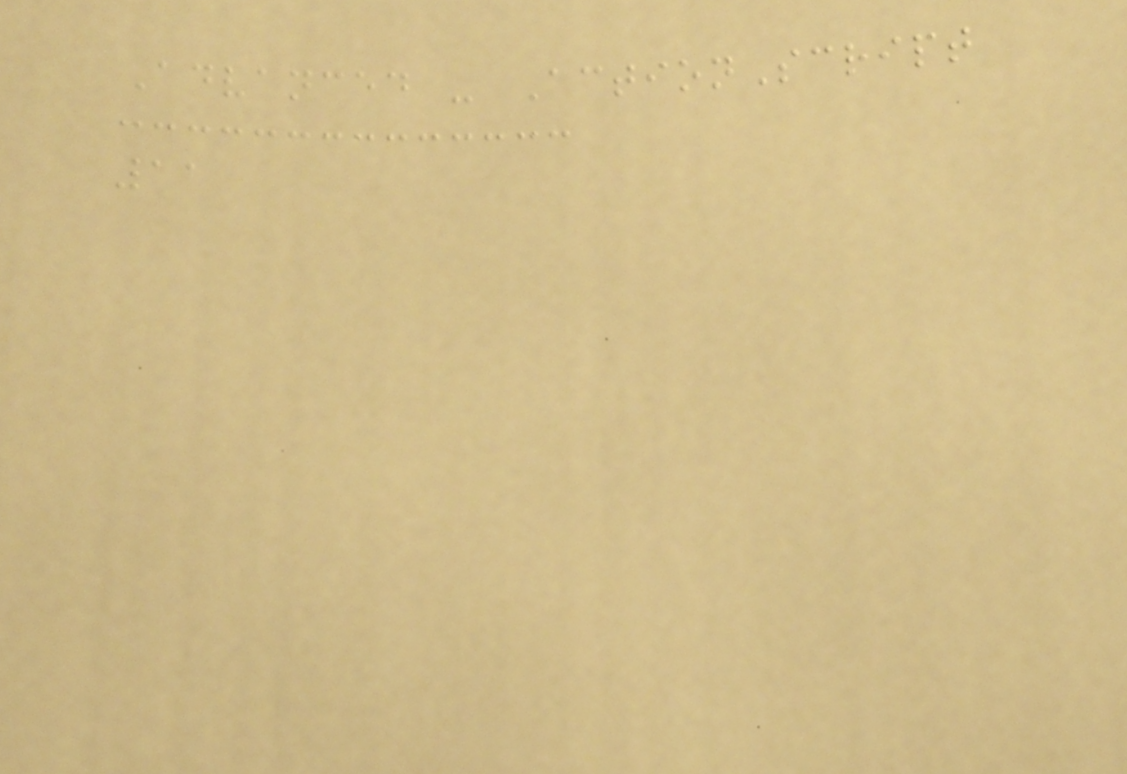Advanced - ActionScript
11
